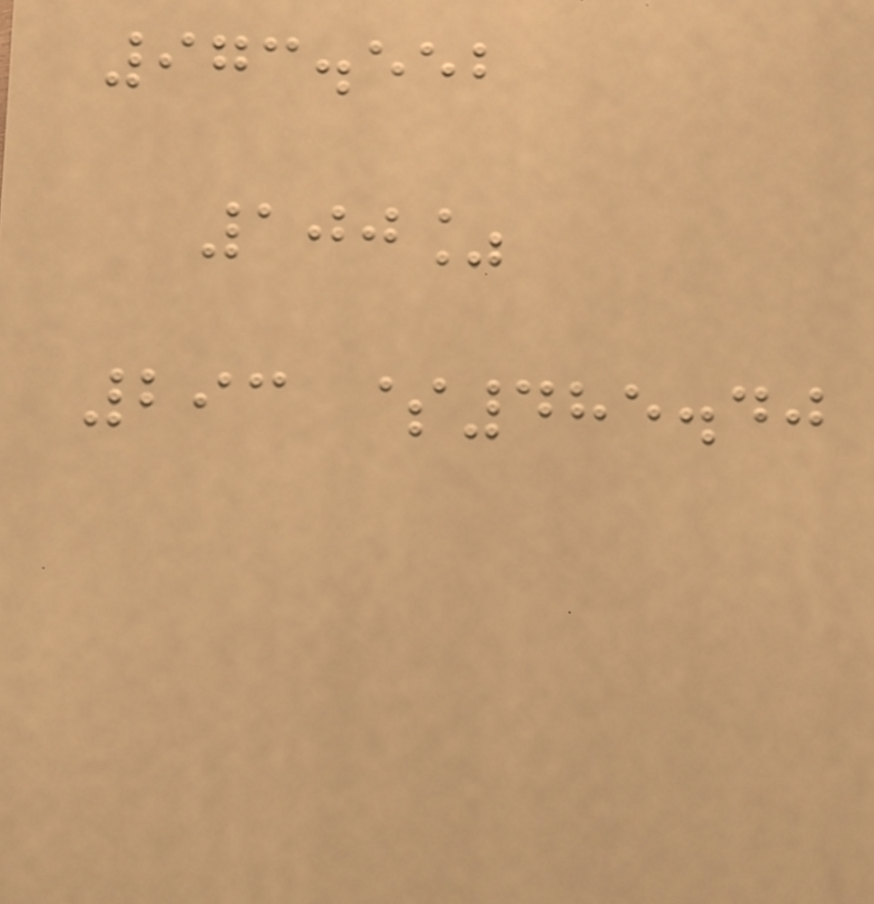973.552
100%
293 $485.40
